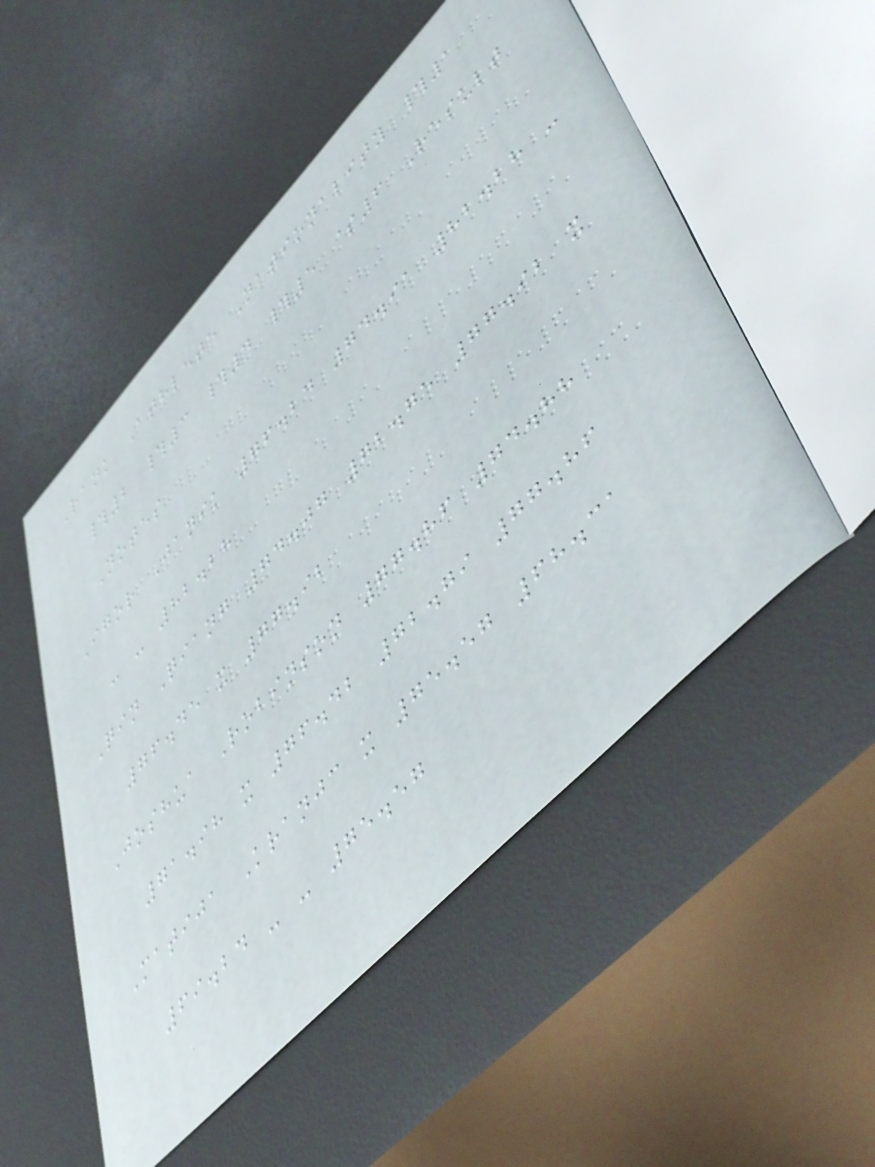Rank Athlete Nationality #1
#2 #3 #4 #5 $6 Result
Notes
Igor Janik 76.24 74.91 82.28 -
- - 82.28
Qin Qiang 74.07 72.75 77.92 x
76.45 x 77.92
Joshua Robinson 77.86 74.88
71.98 x 76.42 72.79 77.86
Matija Kranjc x 75.57 68.31
69.24 - - 75.57
